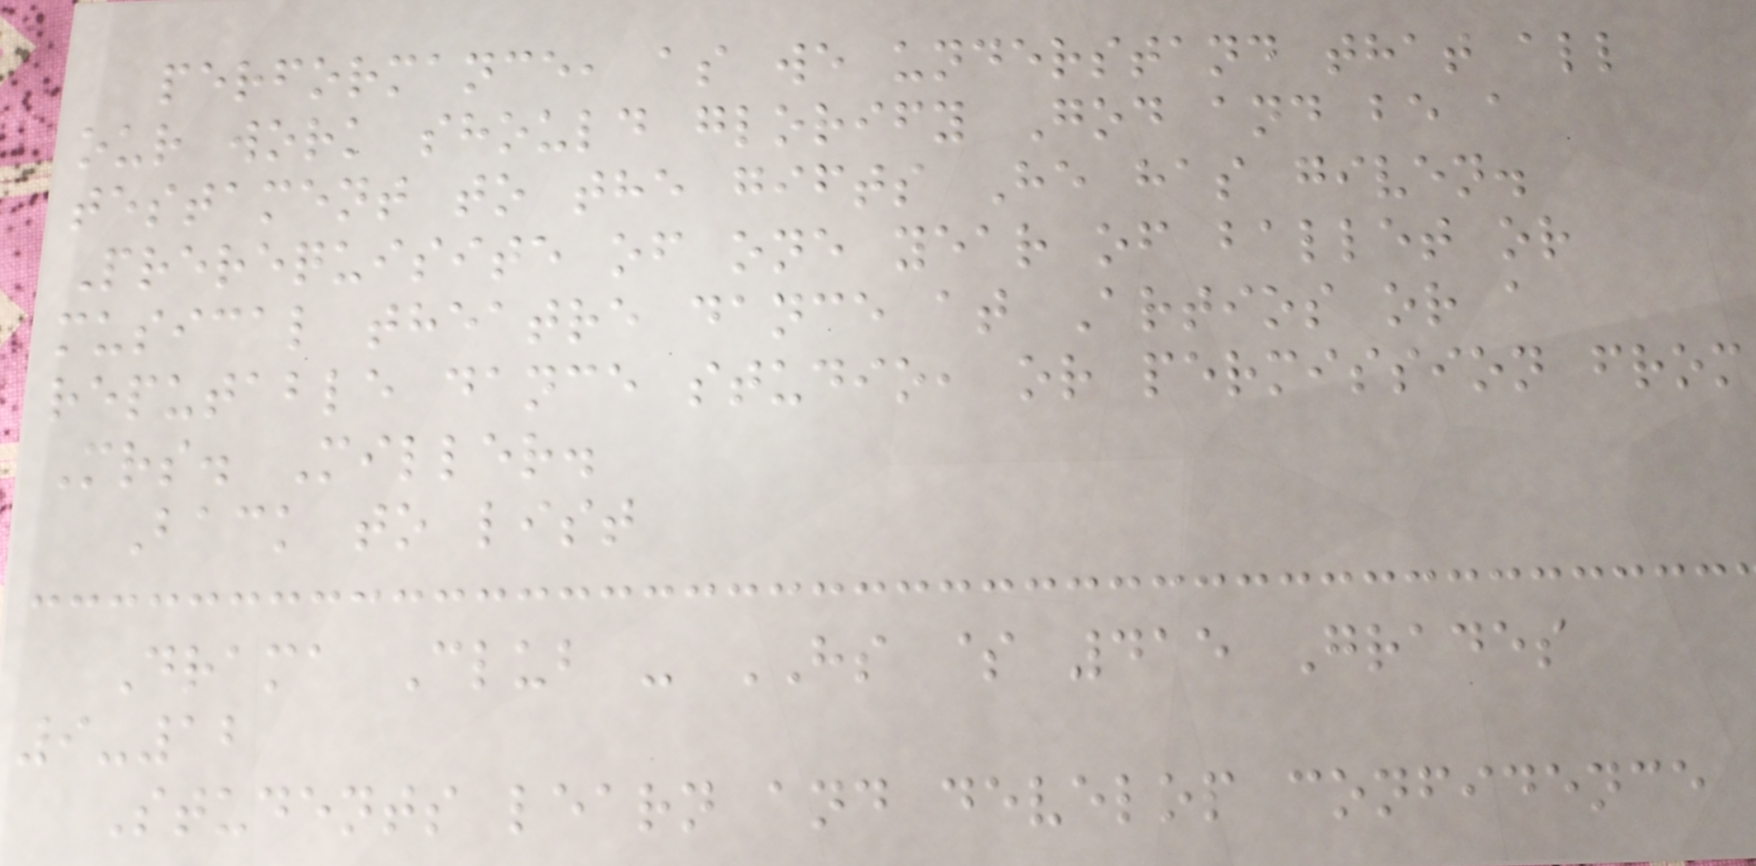performance, as we understand that all
our work should glorify God and be a
testament to the gifts He has given.
Prerequisite of one year of ballet or
musical theatre dance at Artios or a
reputable dance studio, or permission from
Mrs. Miller.
Back to list
Drama Club - HS $ 415 Grades
9-12
Students learn and develop confidence
